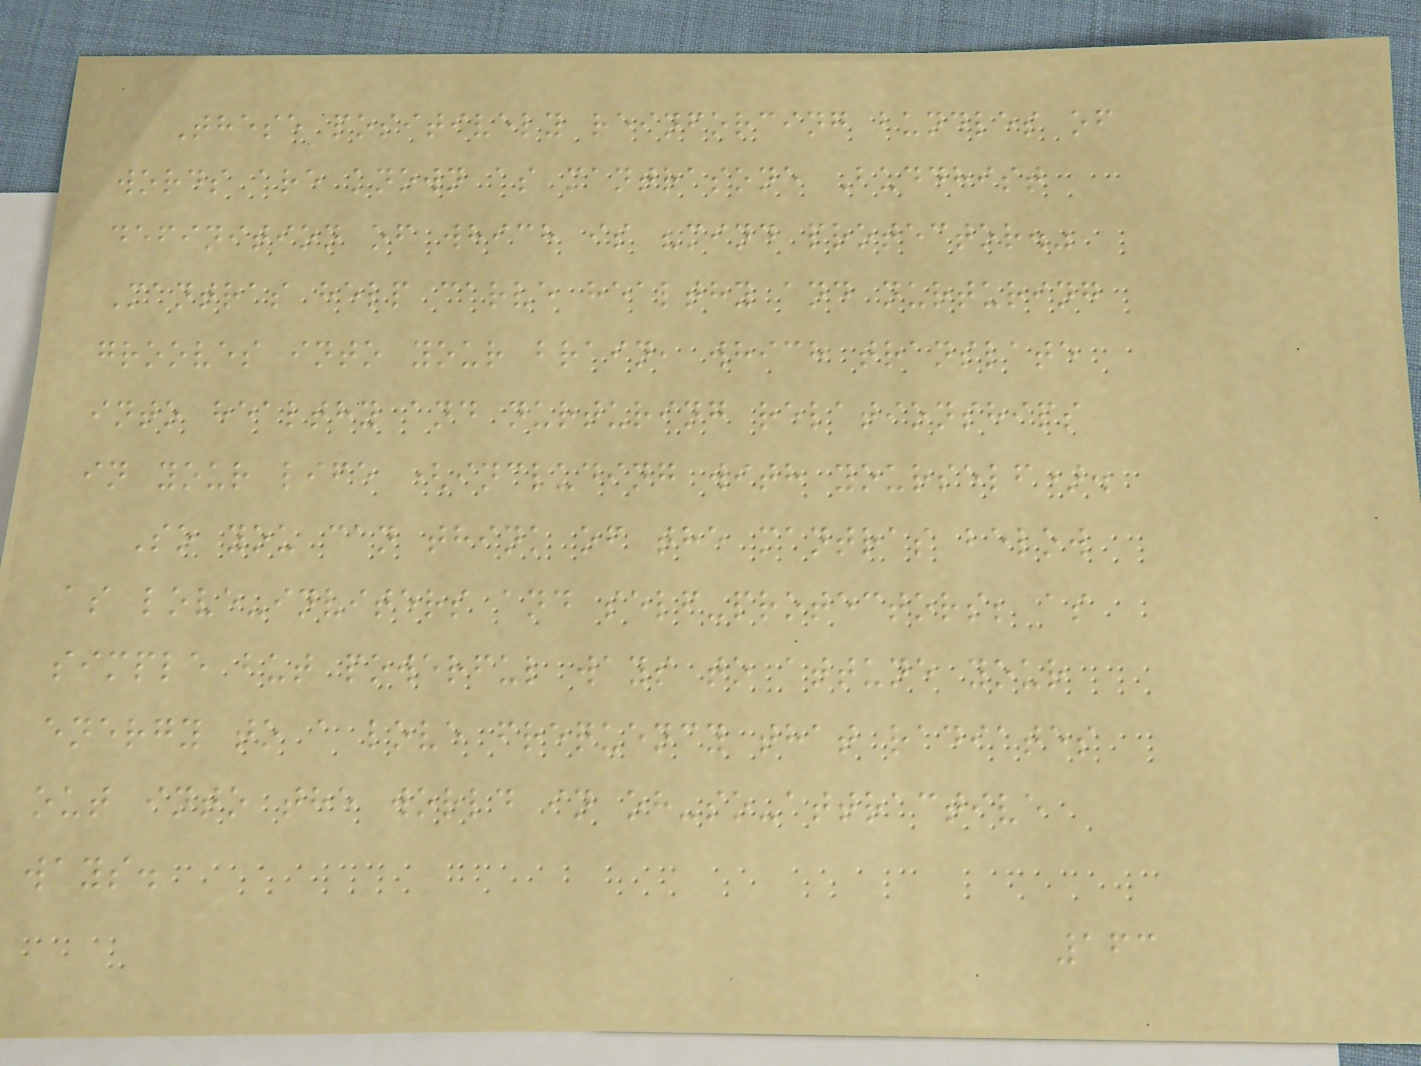These positively reinforcing bundles of
words are known as mantrasone Buddhist
definition of which is "mind protector."
Mantras help carve healthy and nurturing
grooves into your brain, which translate
into healthy and nurturing relationships
in your life (including with yourself).
So you can think of the mantras below
as love-inviters and self-protectors; as
simple but powerful ways to attune your
energy to a love frequency that radiates
out into the world in oh-so-attractive
ways.
163
